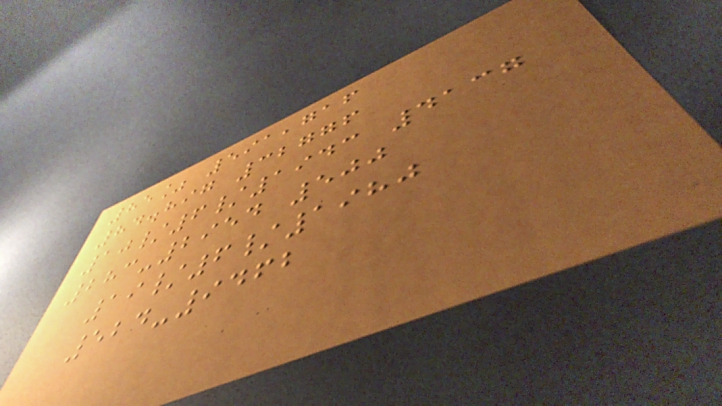85% 591,716
84.897 32776
10/6/1943 4137
283-2954 500
19/6/1980
524-9462
